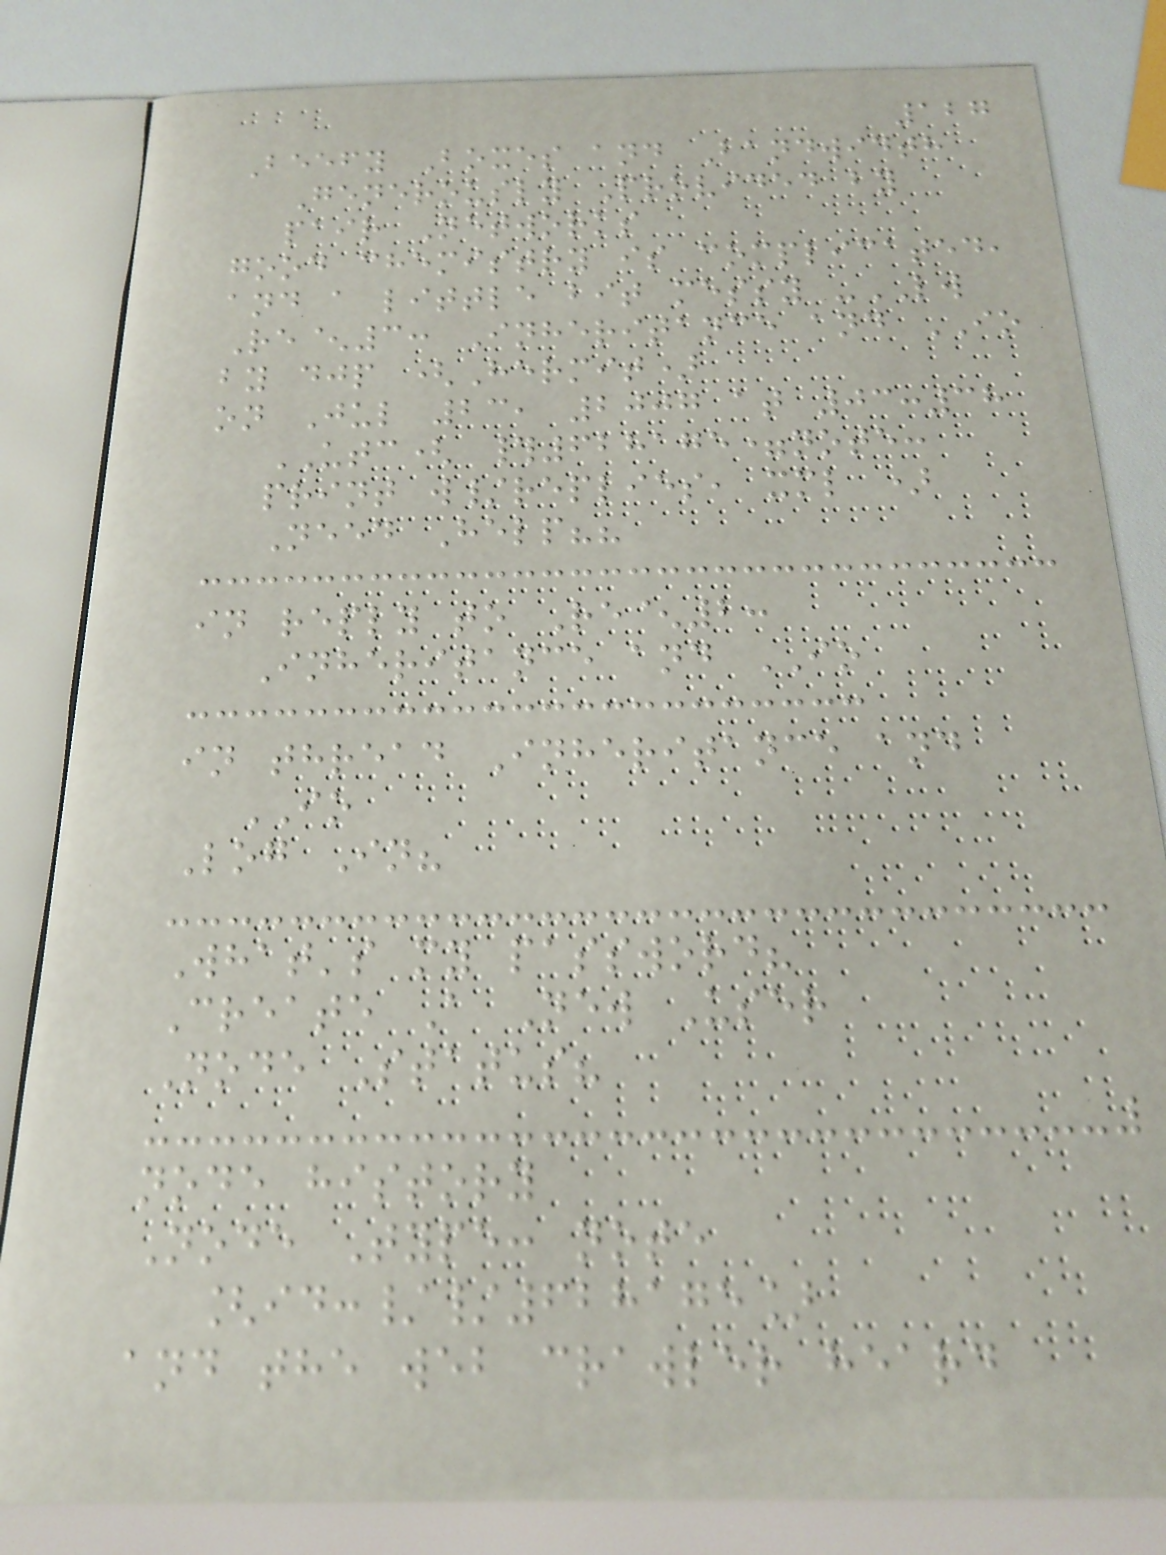127
Beefy Boxes and Bandwidth
Generously Provided by
pair Networks
good chemistry is complicated,
and a little bit messy -LW
Re^3: Inheritance and IO
by djp (Hermit)
on Jul 23, 2007 at 03:38
UTC( #628175=note:
print w/replies, xml )
Need Help??
in reply to Re^2:
Inheritance and IO
in thread Inheritance and
IO
Log In?
What's my password?
Create A New User
Node Status?
node history
Node Type: note
[id://628175]
and the web crawler heard
